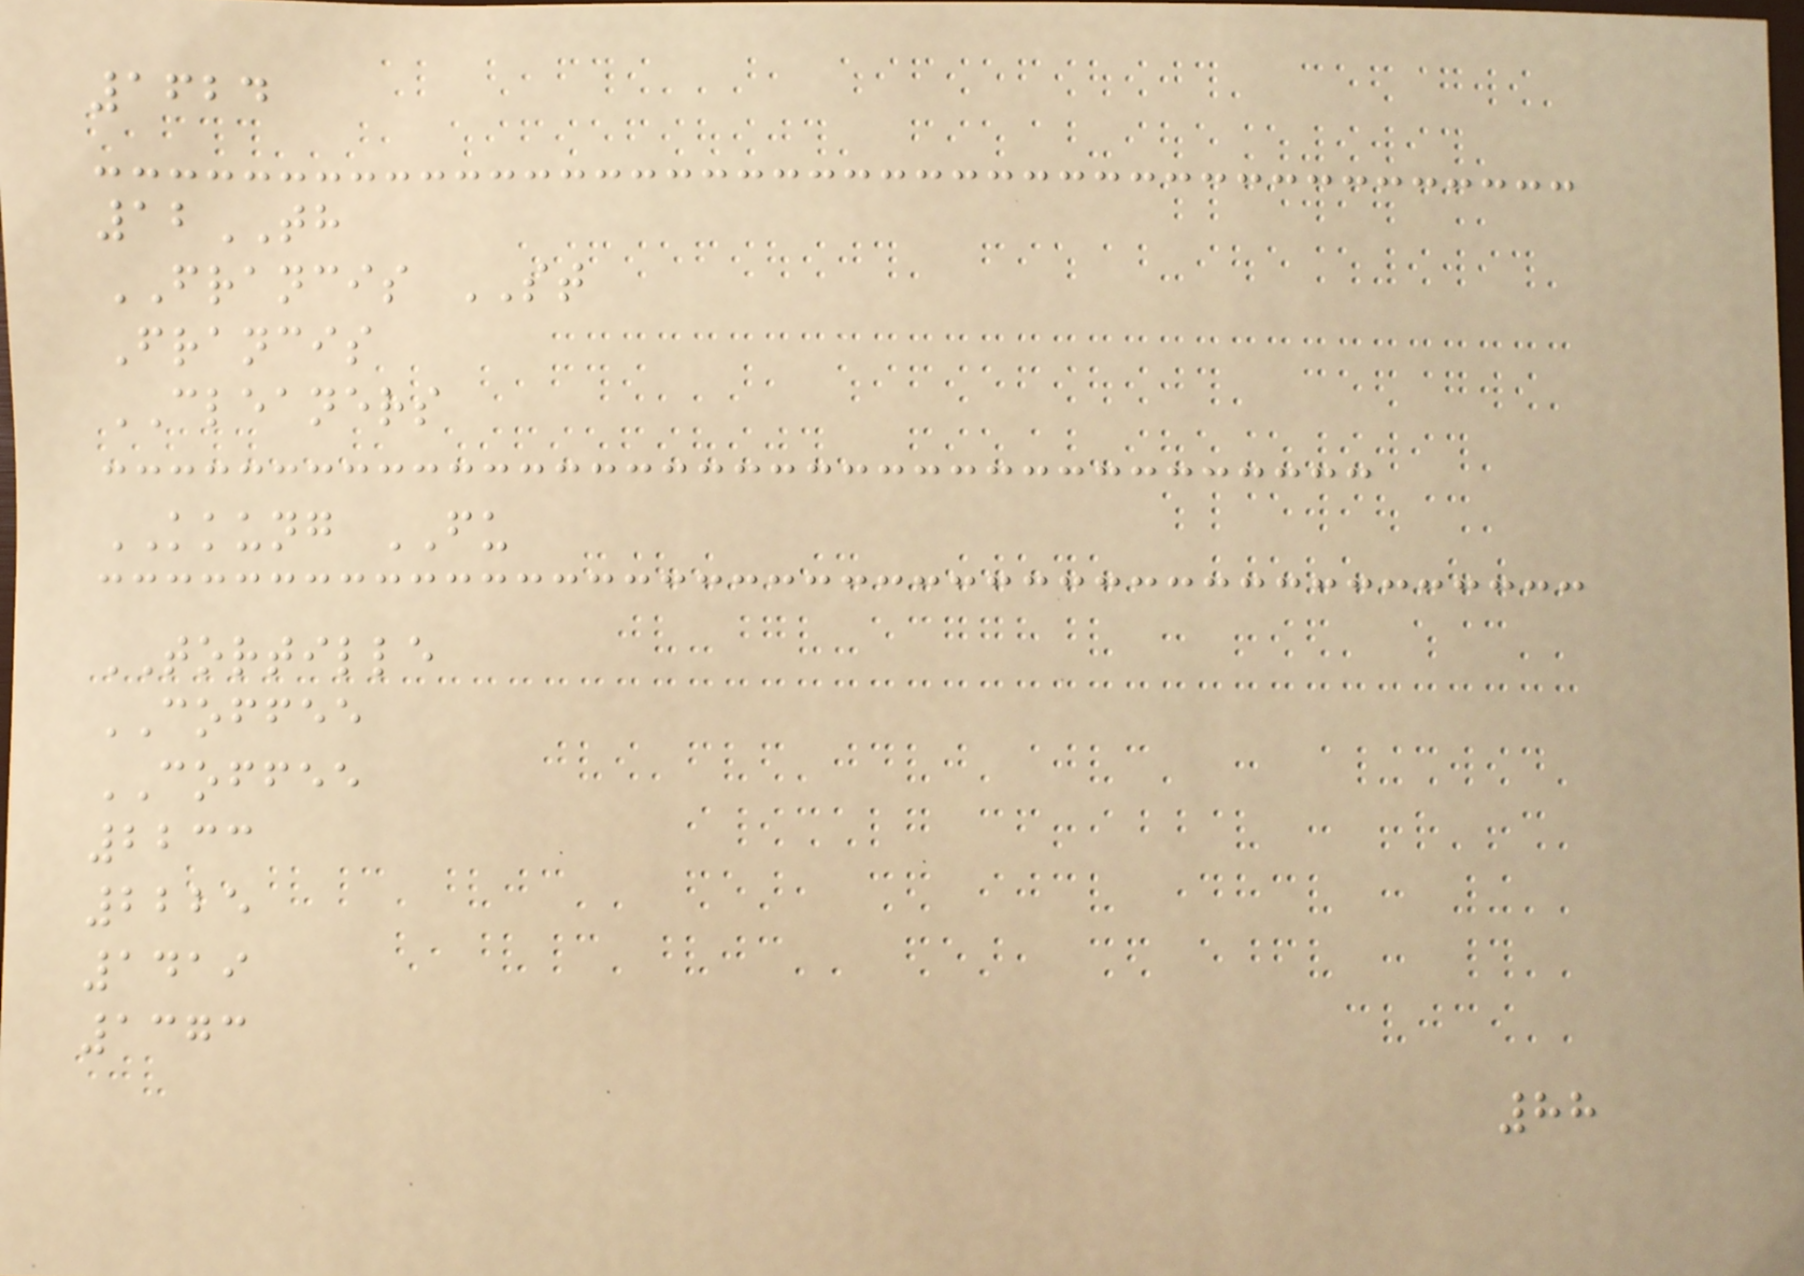1624
12TH
FRANCIS ST
Francis
CLEANERS
KKUNG FU
TORTILLE
COFFEE
COFFEE
2233
2225
1419
1373
88
